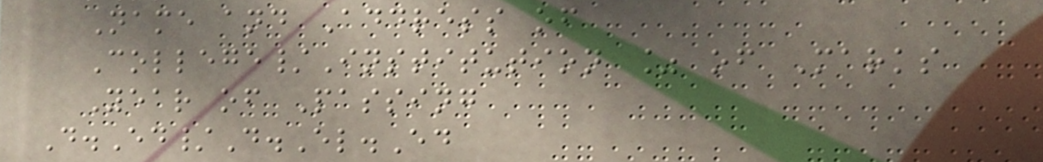Name and Address of
College/Institution % of Marks
Year of Passing
D.Ed/D.El.Ed
